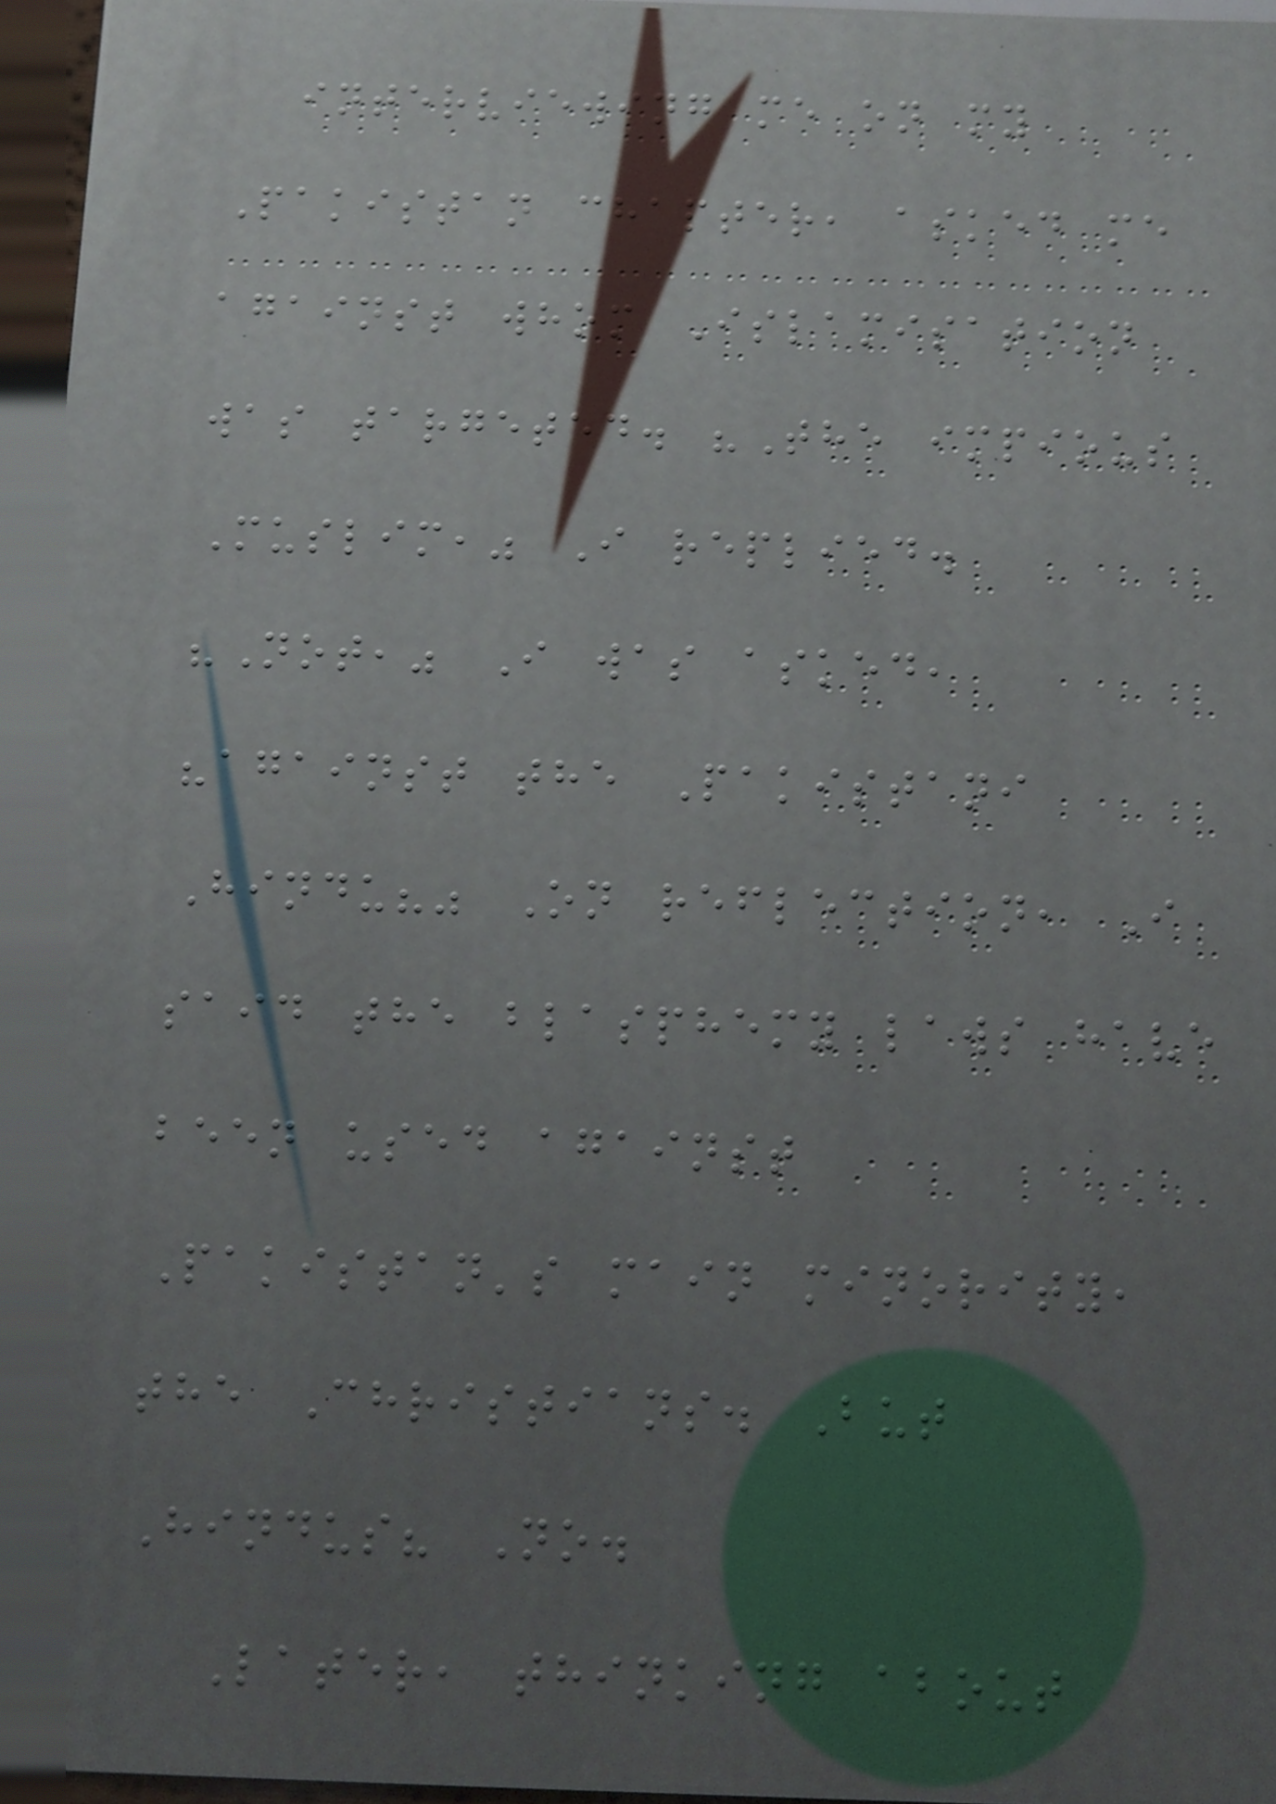interviewing me on my
Pakistan chapter, asked me
against whom Islamisation
was targeted. "The impious
Muslim," I replied.
"Not," I was asked,
"against the Pakistani
Hindu?" On reflection, I
said the blasphemy laws have
been used against
Pakistan's main minority,
the Christians. But
Hindus? No.
Later, thinking about
